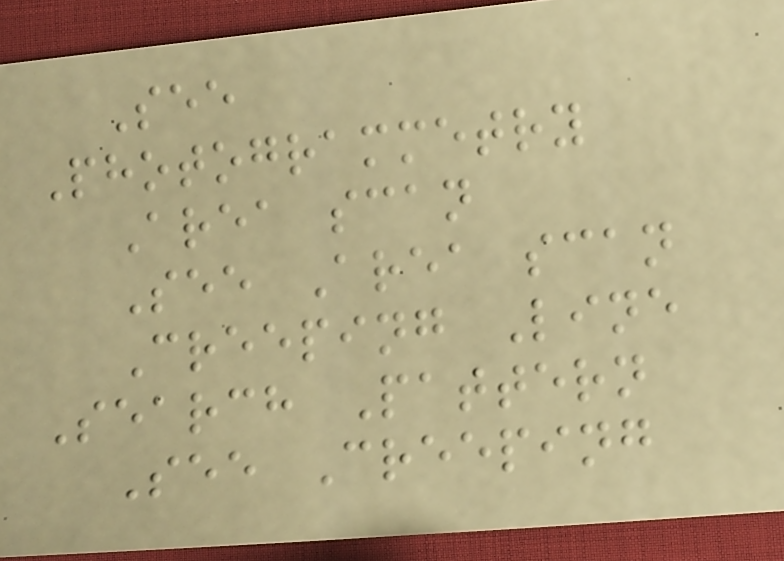See
Photogrammetry
Area scan
See Area scan
Creeping Line
Search Pattern
See Creeping
